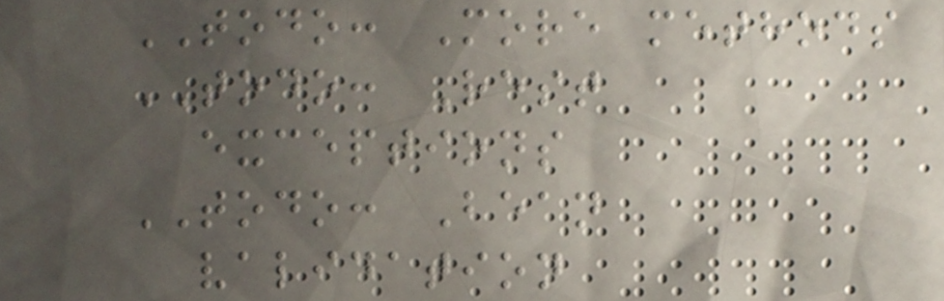TODO: More methods
TODO: Rest
exceptions
TODO: Bean
validation
